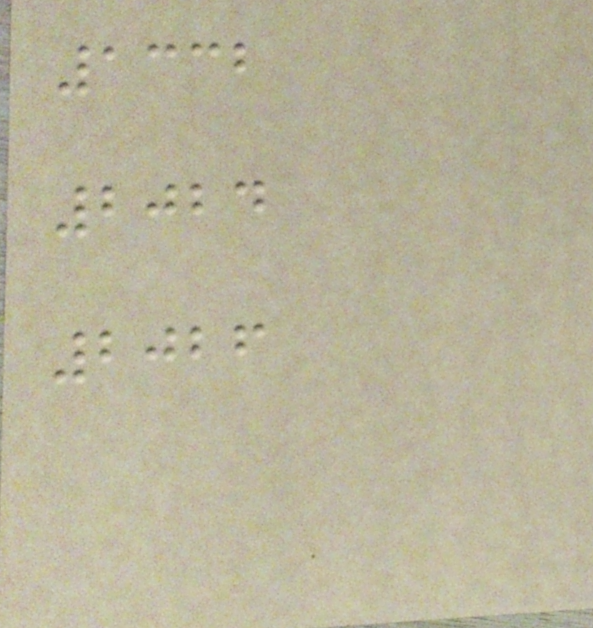1332
2024
2026
